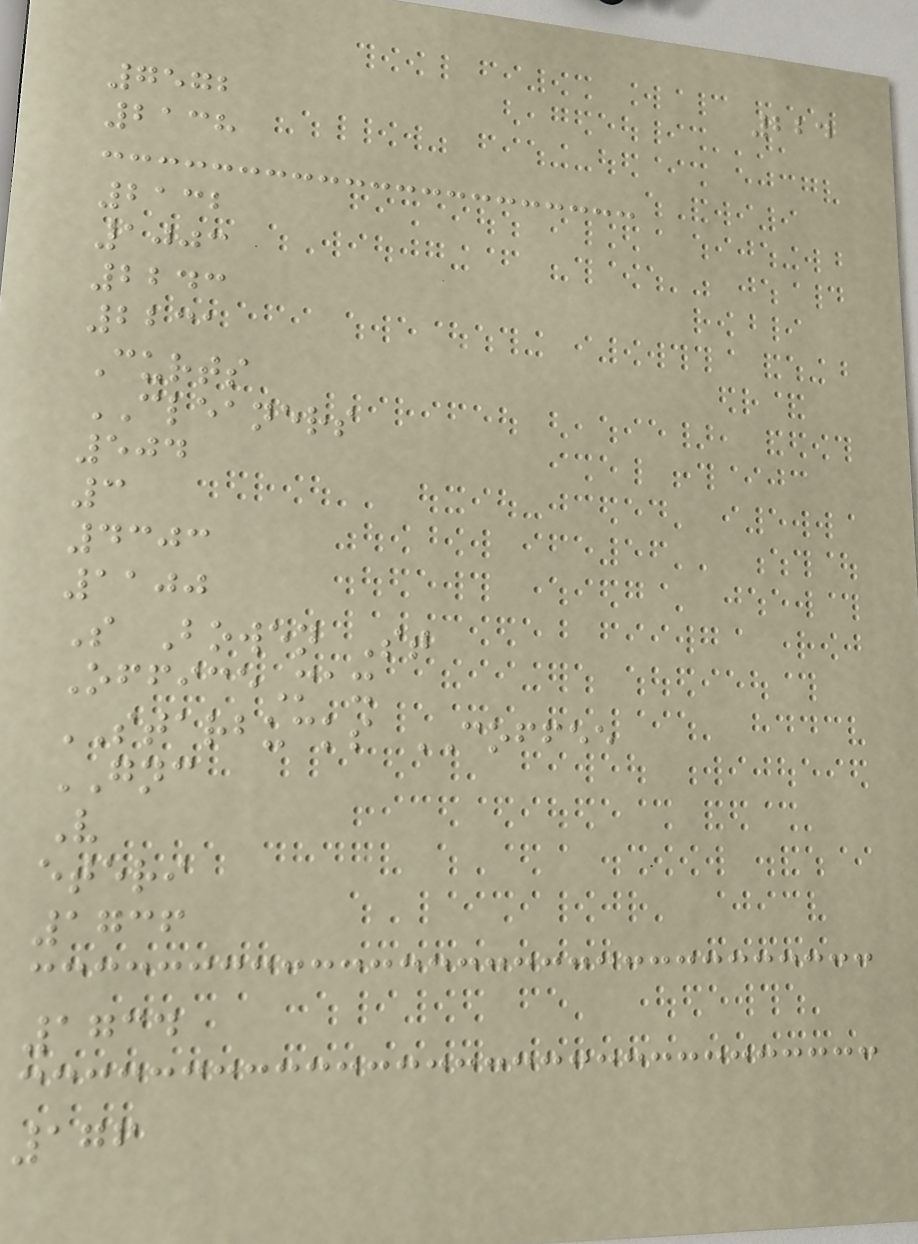224
7572
2138
2132
1003
2243
2231
Curts
CLEANERS
504
3
4303
1100
S Bowen St
OfficeMax
STARBUCKS COFFEE
GNC
V
eteri
1736
1734
176
